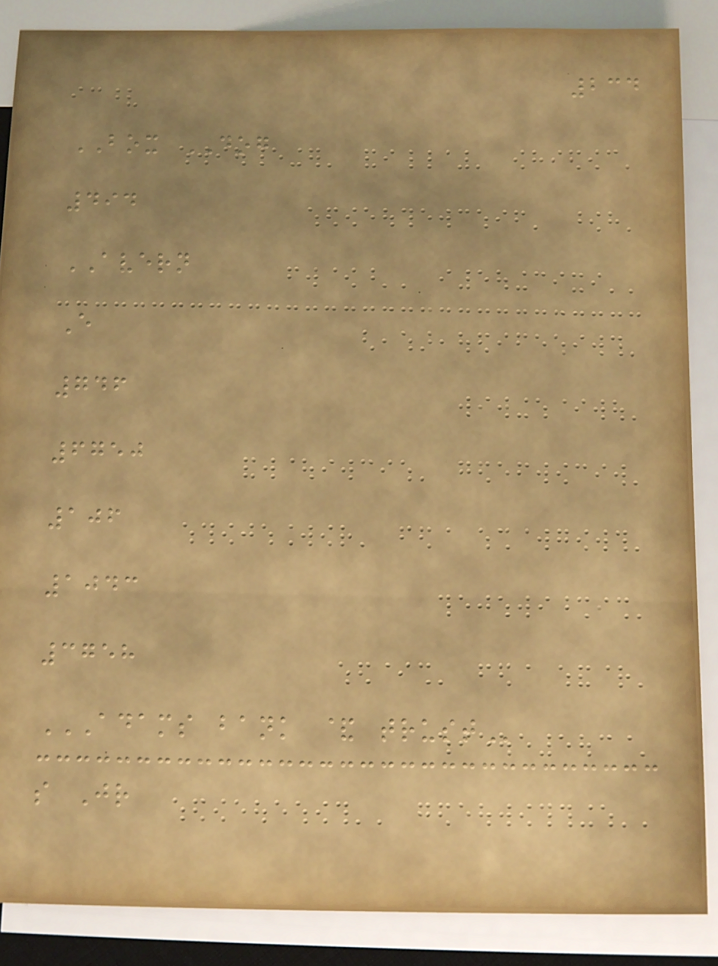234
BOX DOG
494
AVERN
E
746
6750
106
1043
3758
ADAMS BANK & TRUST
s Jr
